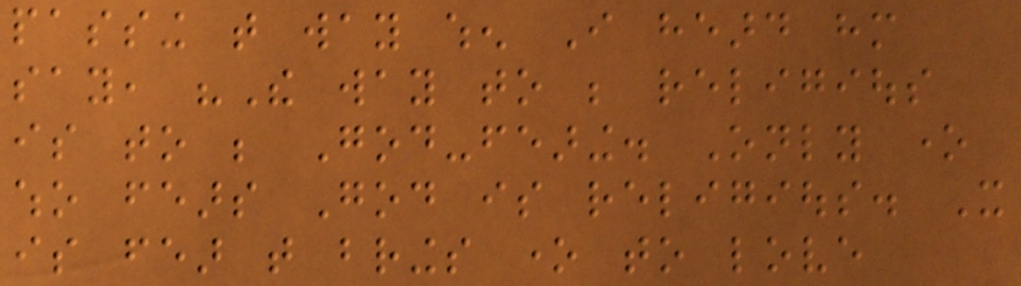passing that way when I heard him
say, "The way to be religious
is to be God-fearing. Only one
who fears God is religious. It
is fear that brings one to love
